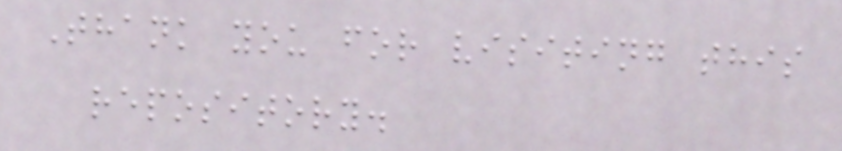Thank you for visiting this
repository.
